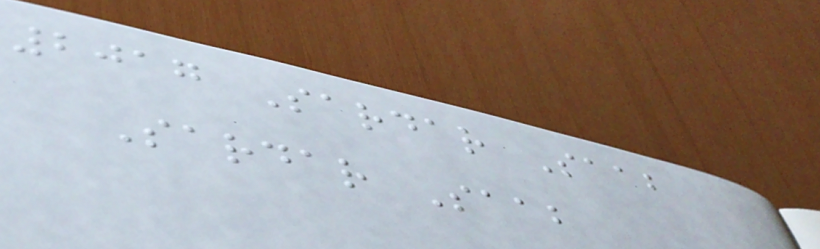2017 Sardar Saab
Sardar Saab
